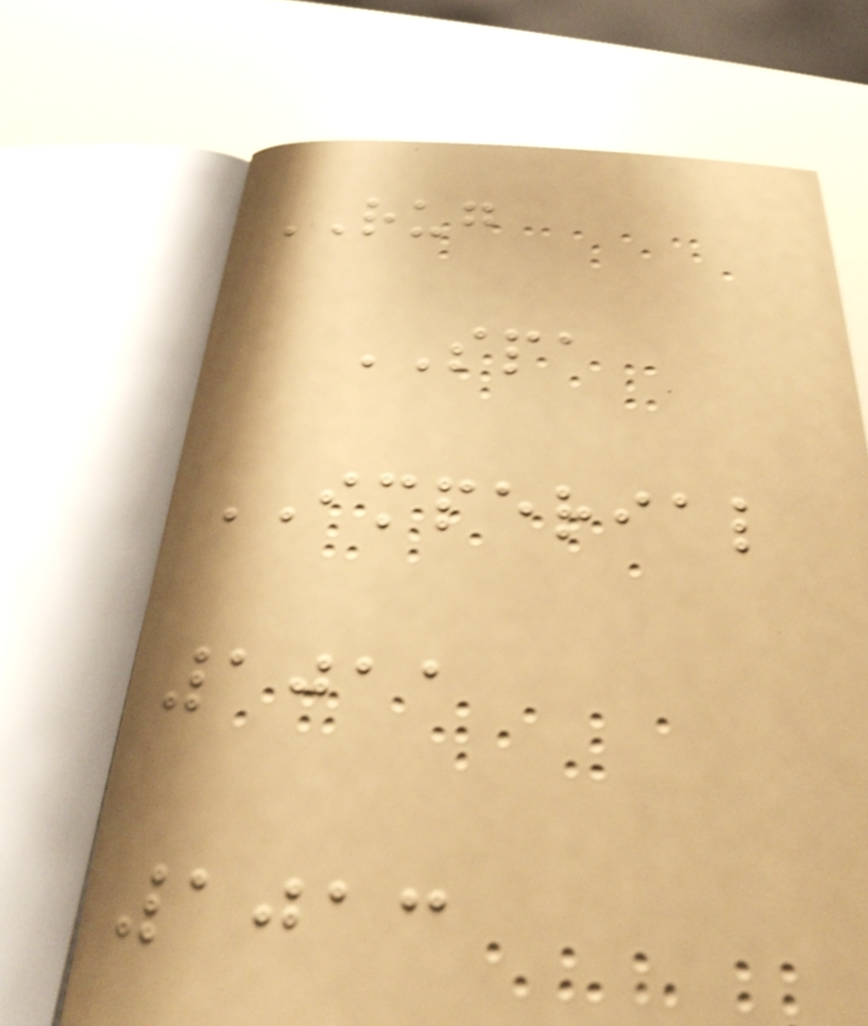RUG
SPA
IMPERIAL
1011
1013
